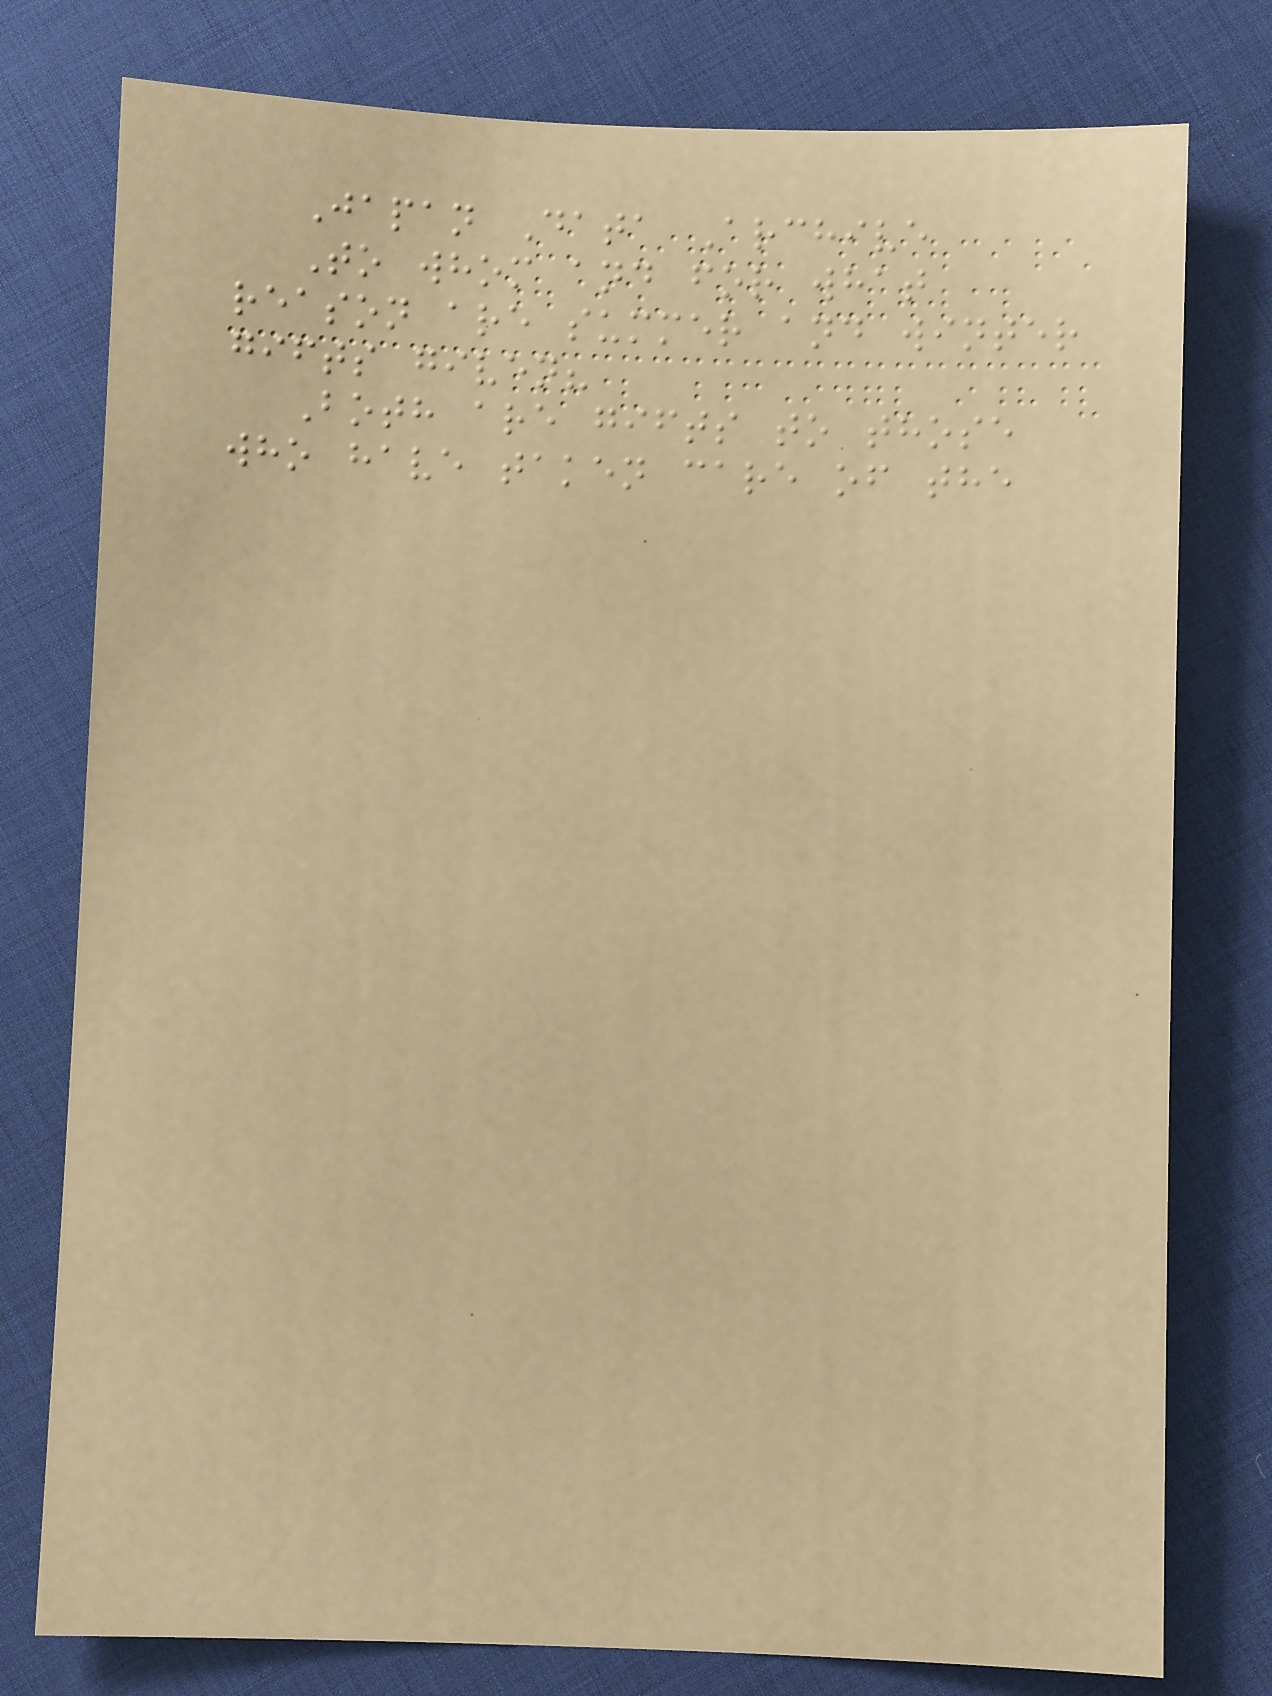Japan Data Archive
To whom and for what
reason are summer and winter
gifts given?
Both are gifts to those
who have taken care of the
